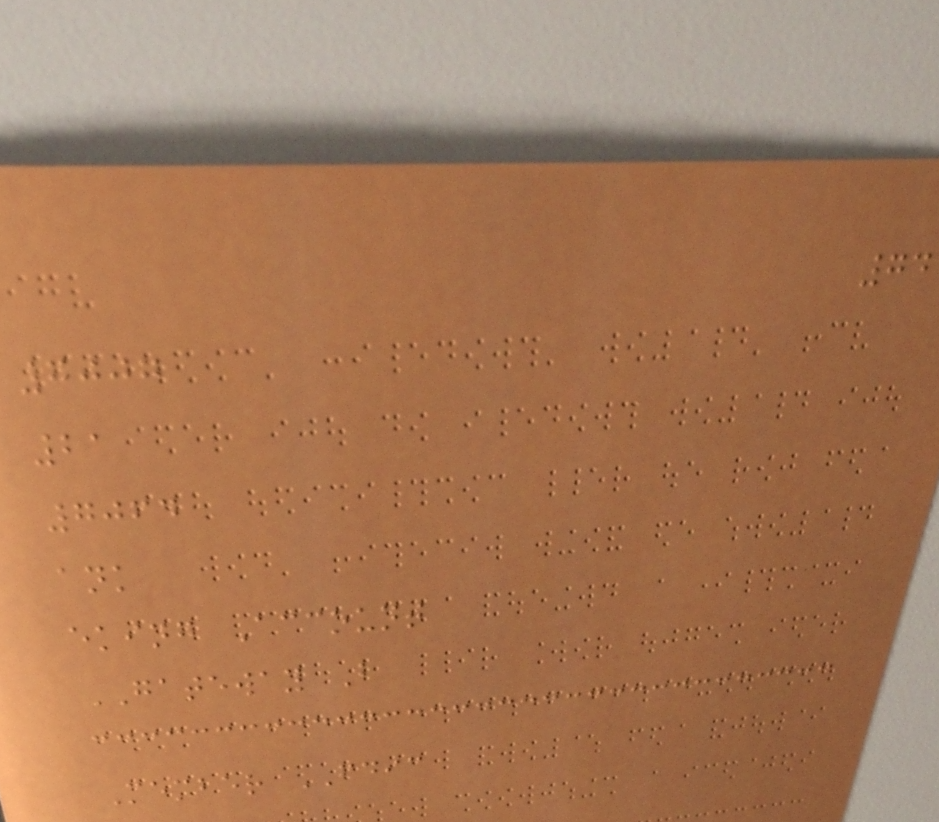74
7007
21
7064
ank
eking Account
GATEWAY B
Member FDIC
